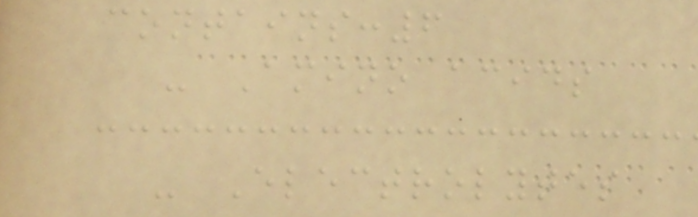contains:6
- Amino acids
- Electrolytes
